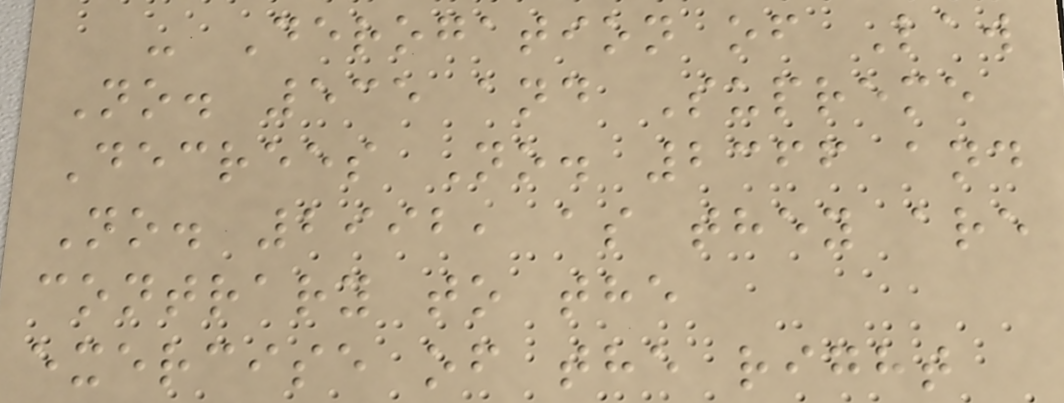- Derogation of Law
No. 535 and Supreme
Decrees No. 2366 and
No. 2992, as they are
contrary to the
exercise of the right
